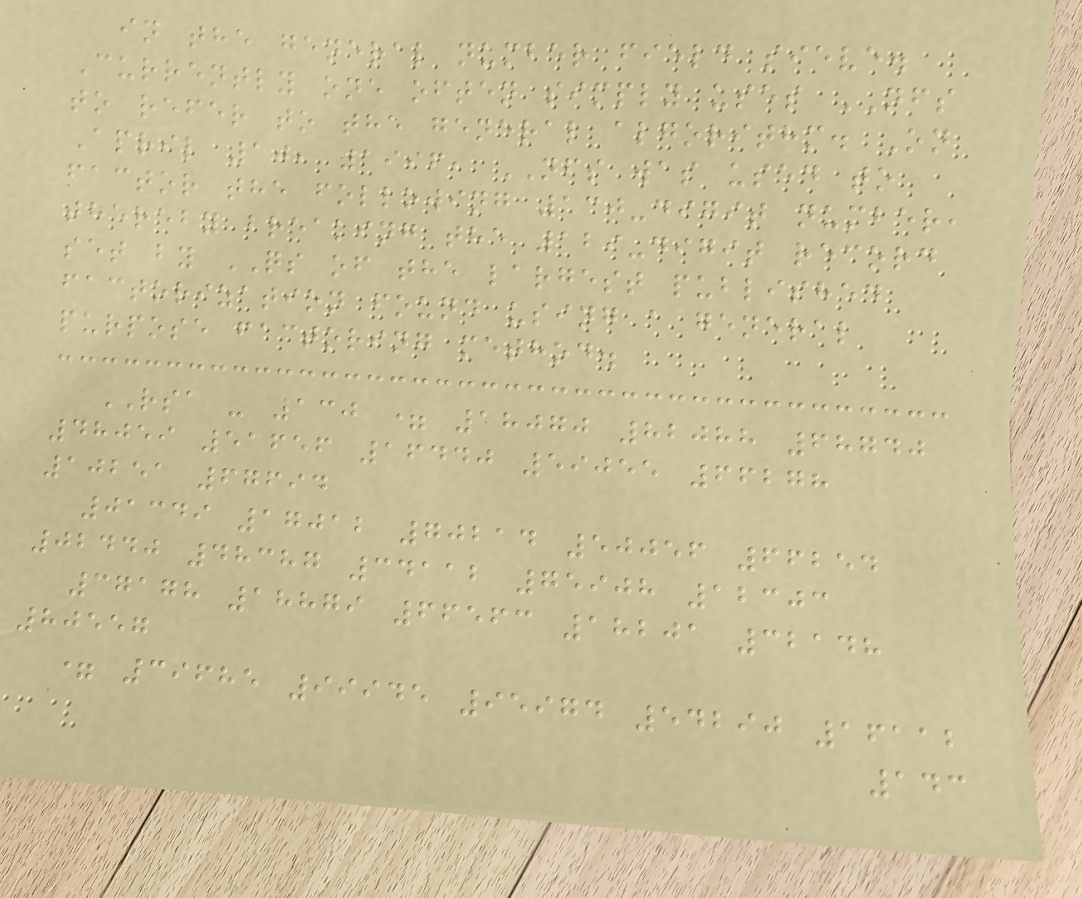in the general number field sieve.
Currently one often simply uses NFS
to refer to the general algorithm. On
April 10, 1996, NFS was used to
factor the following 130-digit number,
thereby breaking the 129-digit record
set by QS of the largest published
factorization found using a general
purpose factoring method.
RSA - 130 = 18070 82088 68740
48059 51656 16440 59055 66278
10251 67694
01349 17012 70214 50056 66254
02440 48387 34112 75908 12303
37178 18879 66563 18201 32148
80557
= 39685 99945 95974 54290 16112
143
